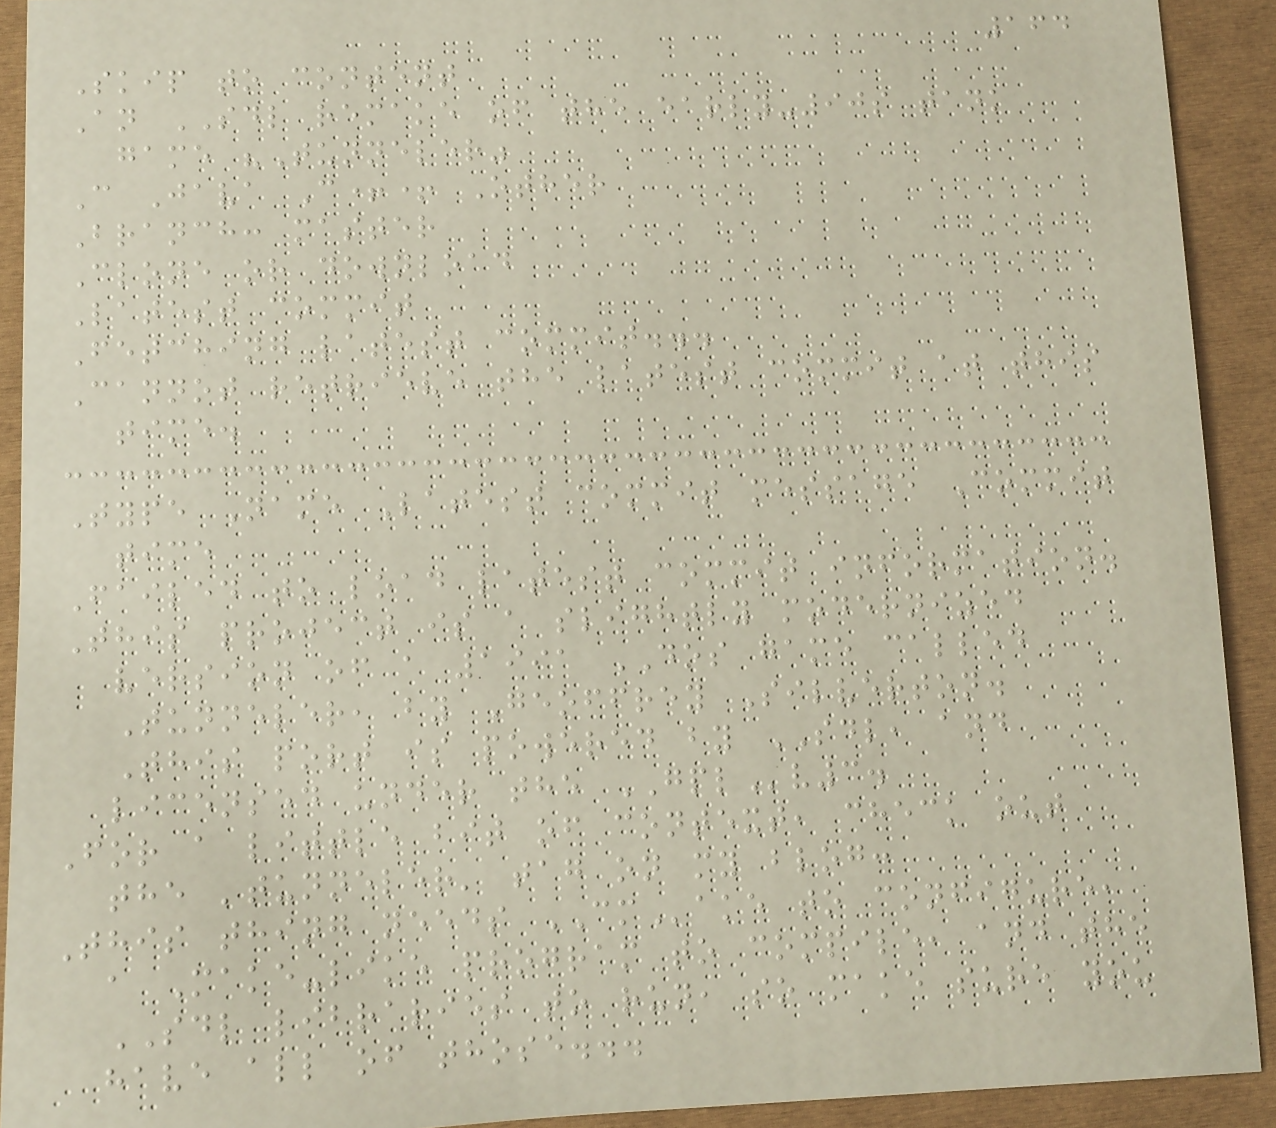164
Skip to content
An SDL remake of the early-90s tank
game "Tunneler"
C Java C++ Other
Branch: master
Clone or download
Latest commit
Fetching latest commit...
Cannot retrieve the latest commit at this
time.
Type Name Latest commit message Commit
time
Failed to load latest commit information.
This project is a slightly modernized
version of a 1991 DOS game called
Tunneler, by Geoffrey Silverton.
This port is powered by SDL, and
licensed under the GPLv3.
For a little bit of context, check out
the 'tunneler' tag on my blog:
This thing needs CMake to configure,
a Make-like program to compile, and the
SDL libraries to run, so make sure you
have all of those...
